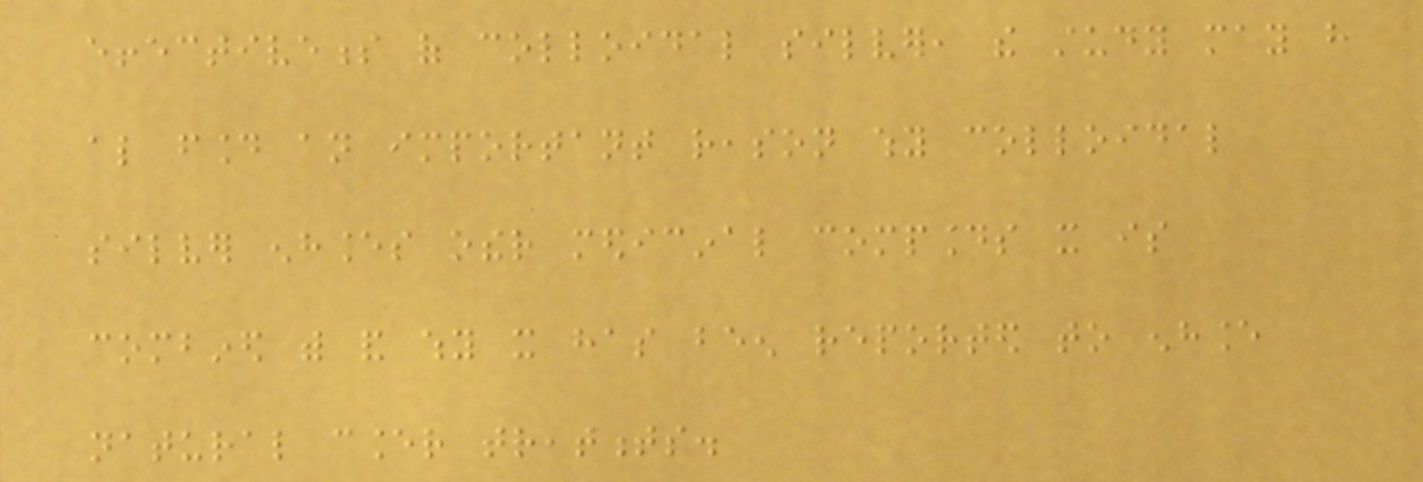effectiveness of colloidal silver, the study may have
also found an important reason why colloidal
silver enhances other medicinal compounds it is
combined with and why it has been reported to enhance
natural cancer treatments.
